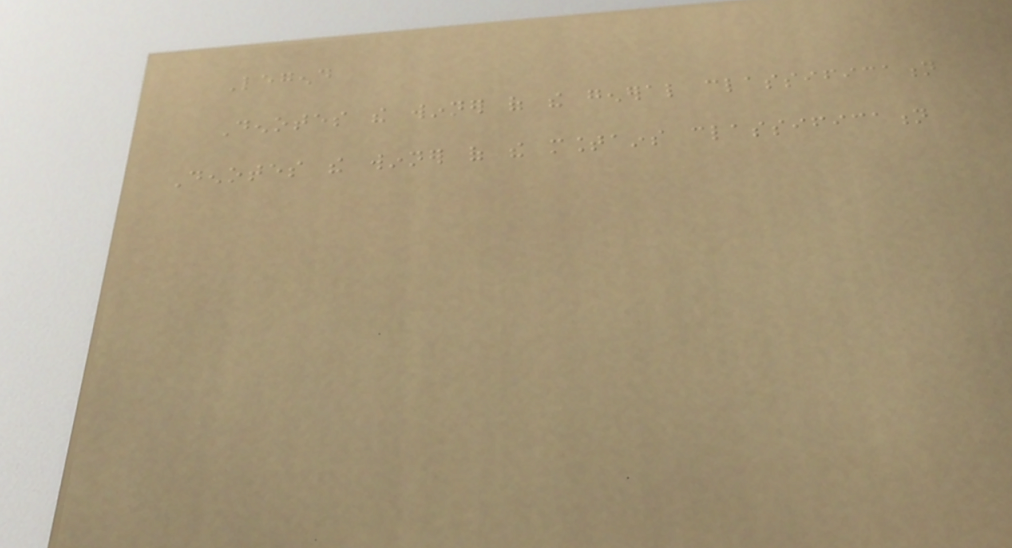Legend
Denotes the winner of the general classification
Denotes the winner of the mountains classification
